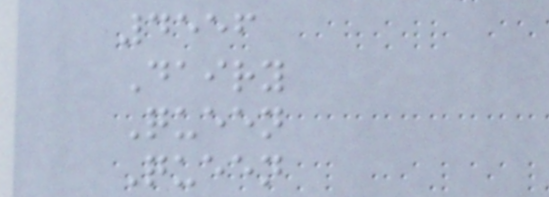4556
Dairy
Queen
Queen
